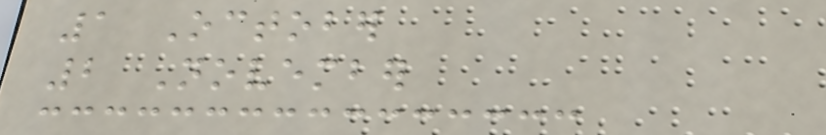1 October
2 November
